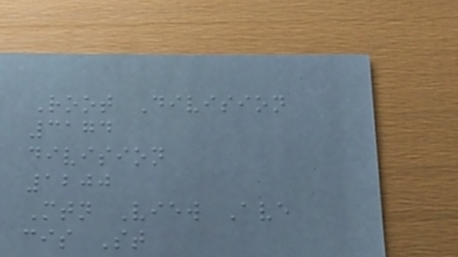Root Division
3174
division
1200
Mtn View Ave
cis St
